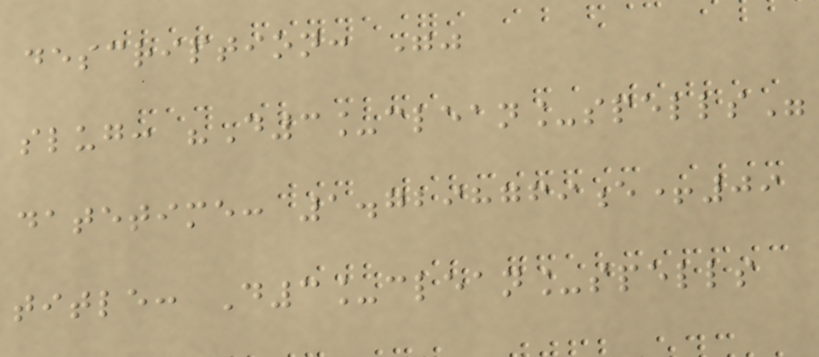description: ""
slug: "D3_clean_spells"
datetime: 1.7298769e+09
title: D3_clean_spells
